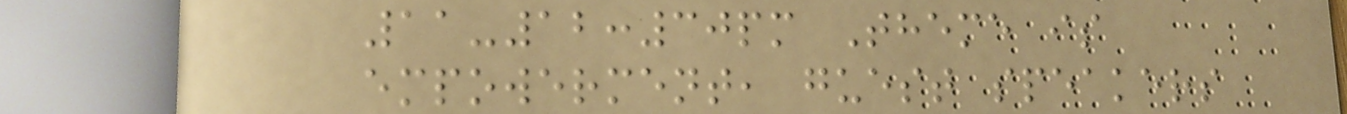11-12:30pm Theme is
empowerment, guest speakers
